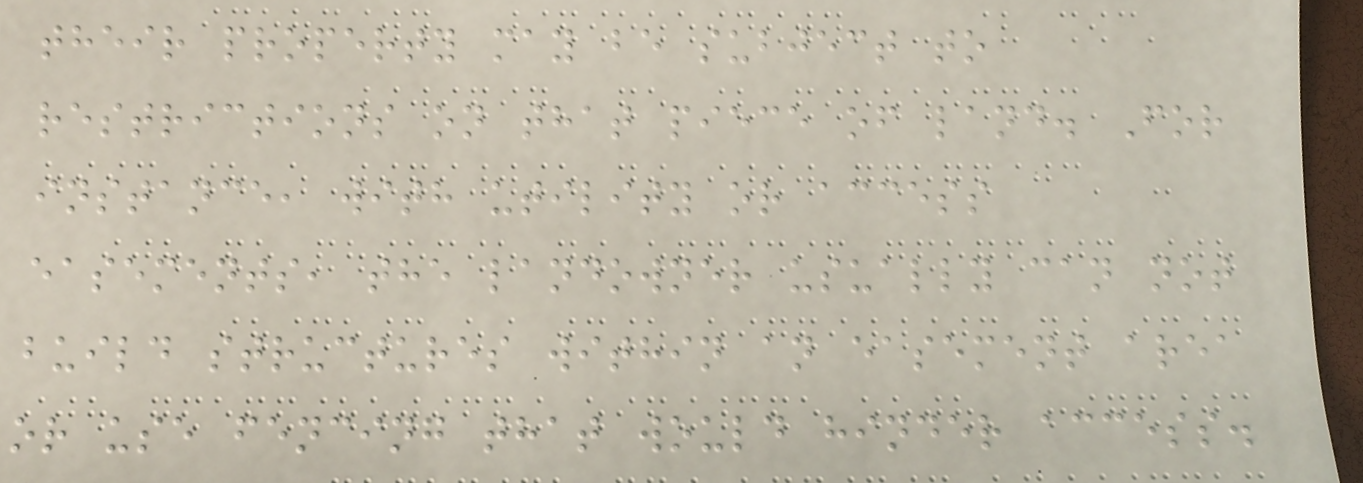their property may be subject to
restrictions on that piece of land. For
instance, with utility or access
easements, the landowner usually can not
build structures within an easement area
or use fencing that would hinder access.
